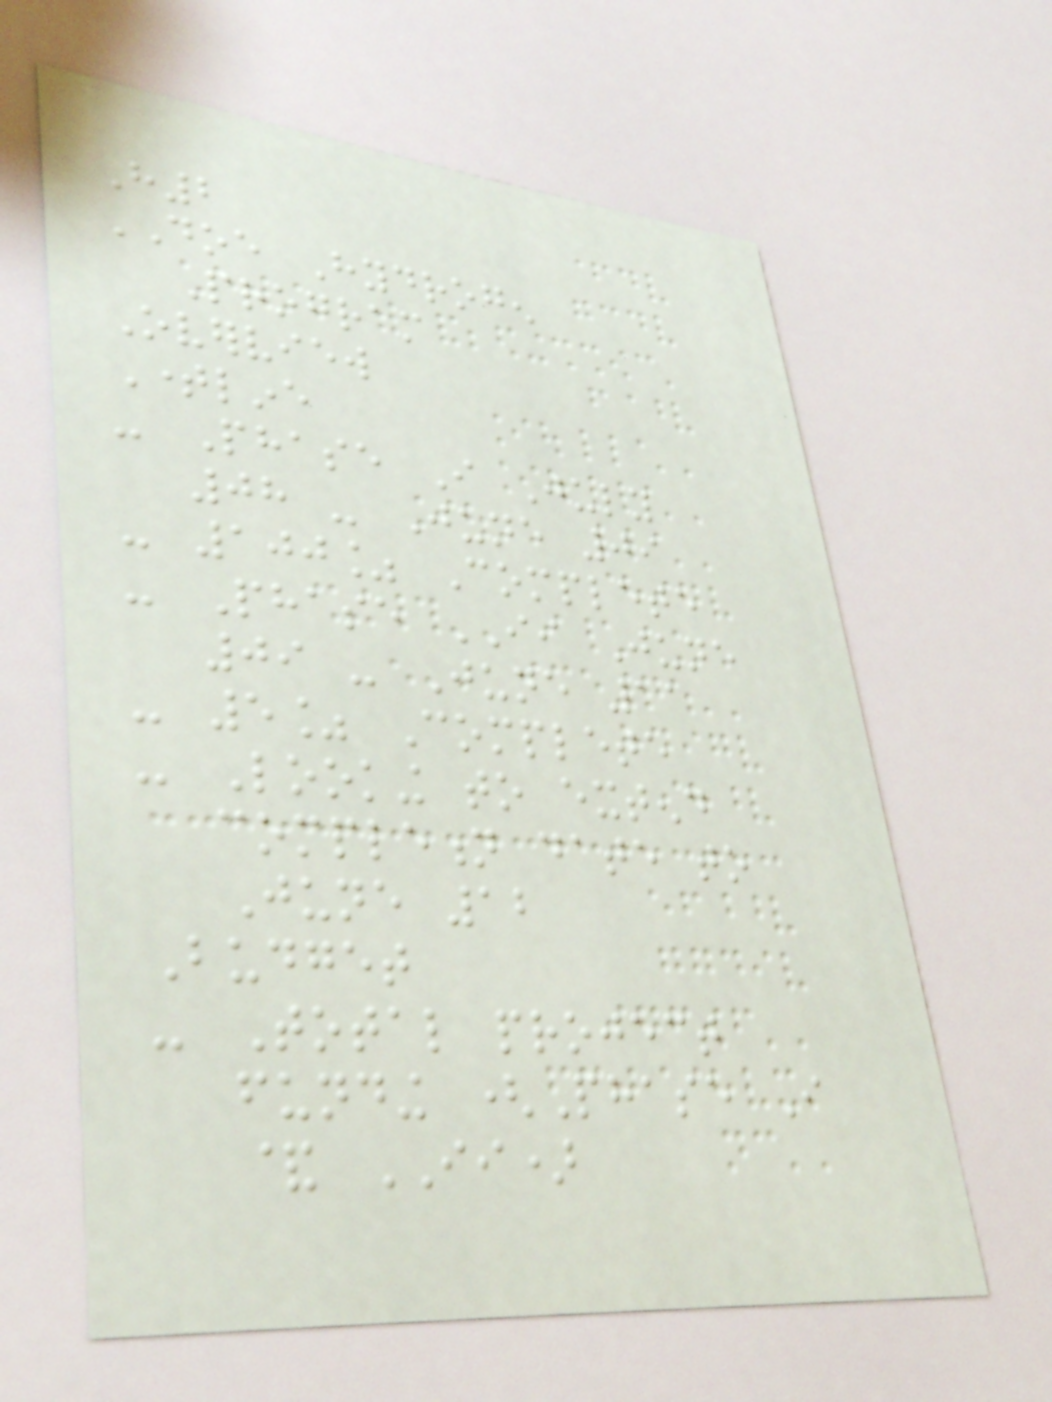H2
DOE Hydrogen
Program
Overview
Timeline
- Phase I July
08 - June 09
- 100% Complete
- Phase II June
09 - June 11
- 5% Complete
- Looking to extend
completion date to
June 12
Budget
- Total project
funding (Phase I
& II)
